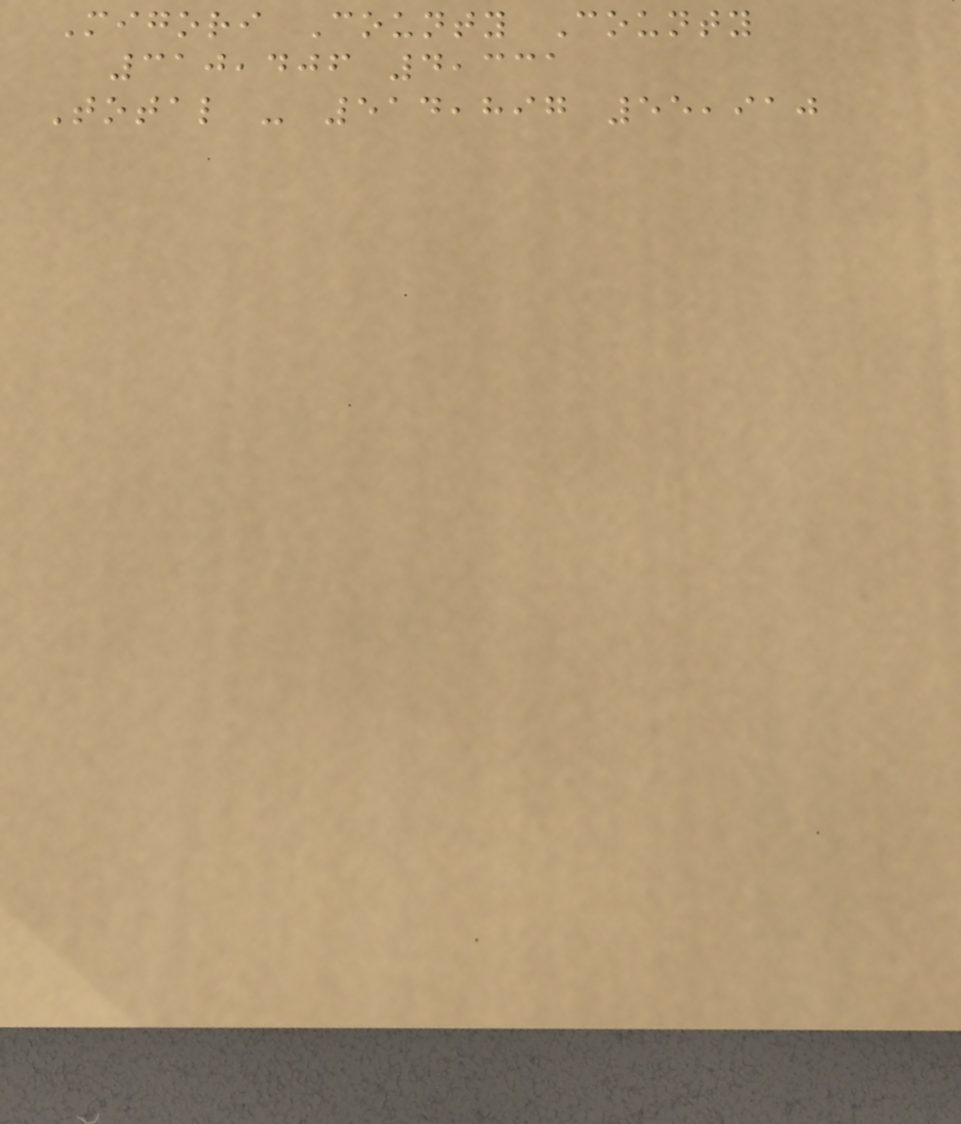Migori County County
310,406 4,331
Total - 514,897 55,910
